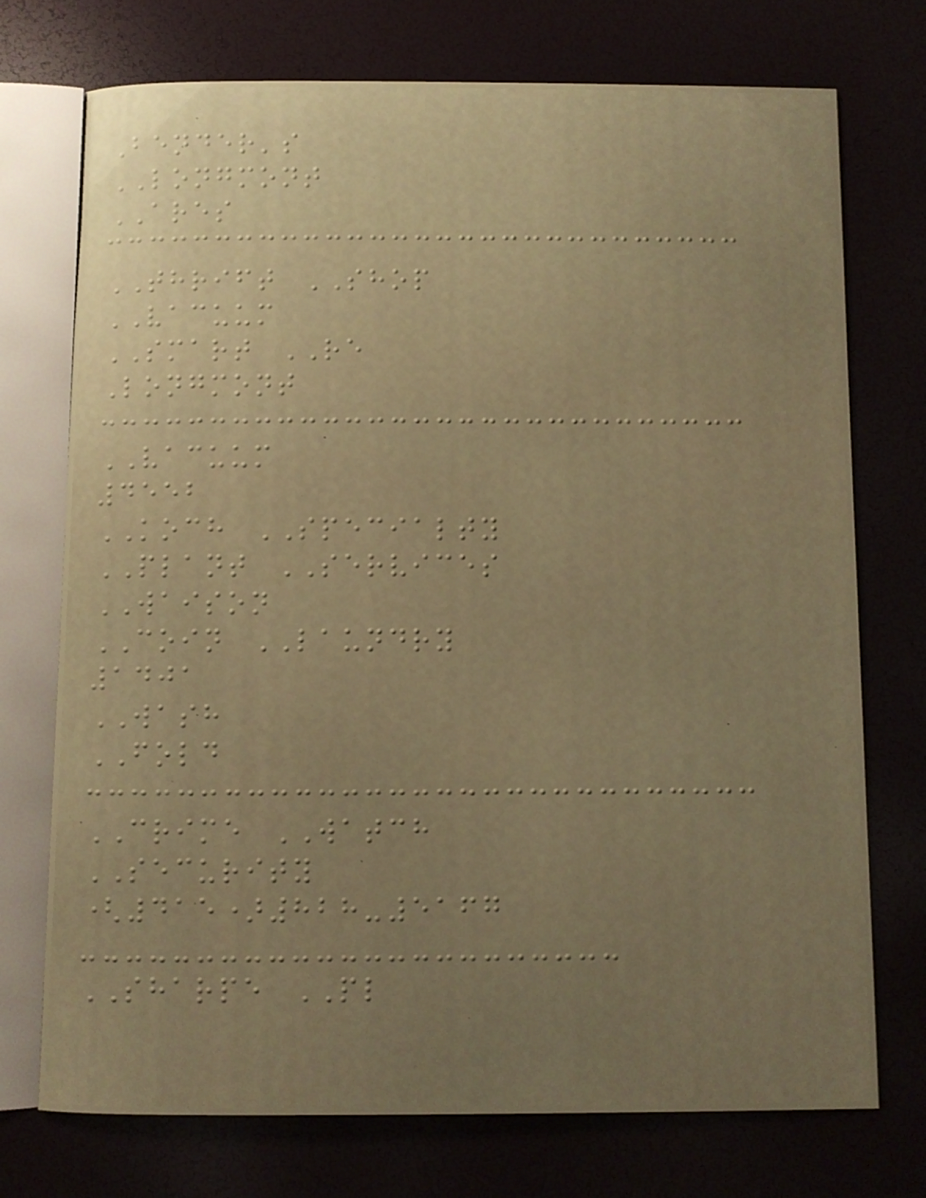Bender's
LONGMONT
ARES
THRIFT SHOP
VACUUM
SMART RE
Longmont
VACUUM
4552
KOCH SPECIALTY
PLANT SERVICES
WAISON
COIN LAUNDRY
1401
WASH
FOLD
CRIME WATCH
SECURITY
(415)828-5167
SHARPE PL
